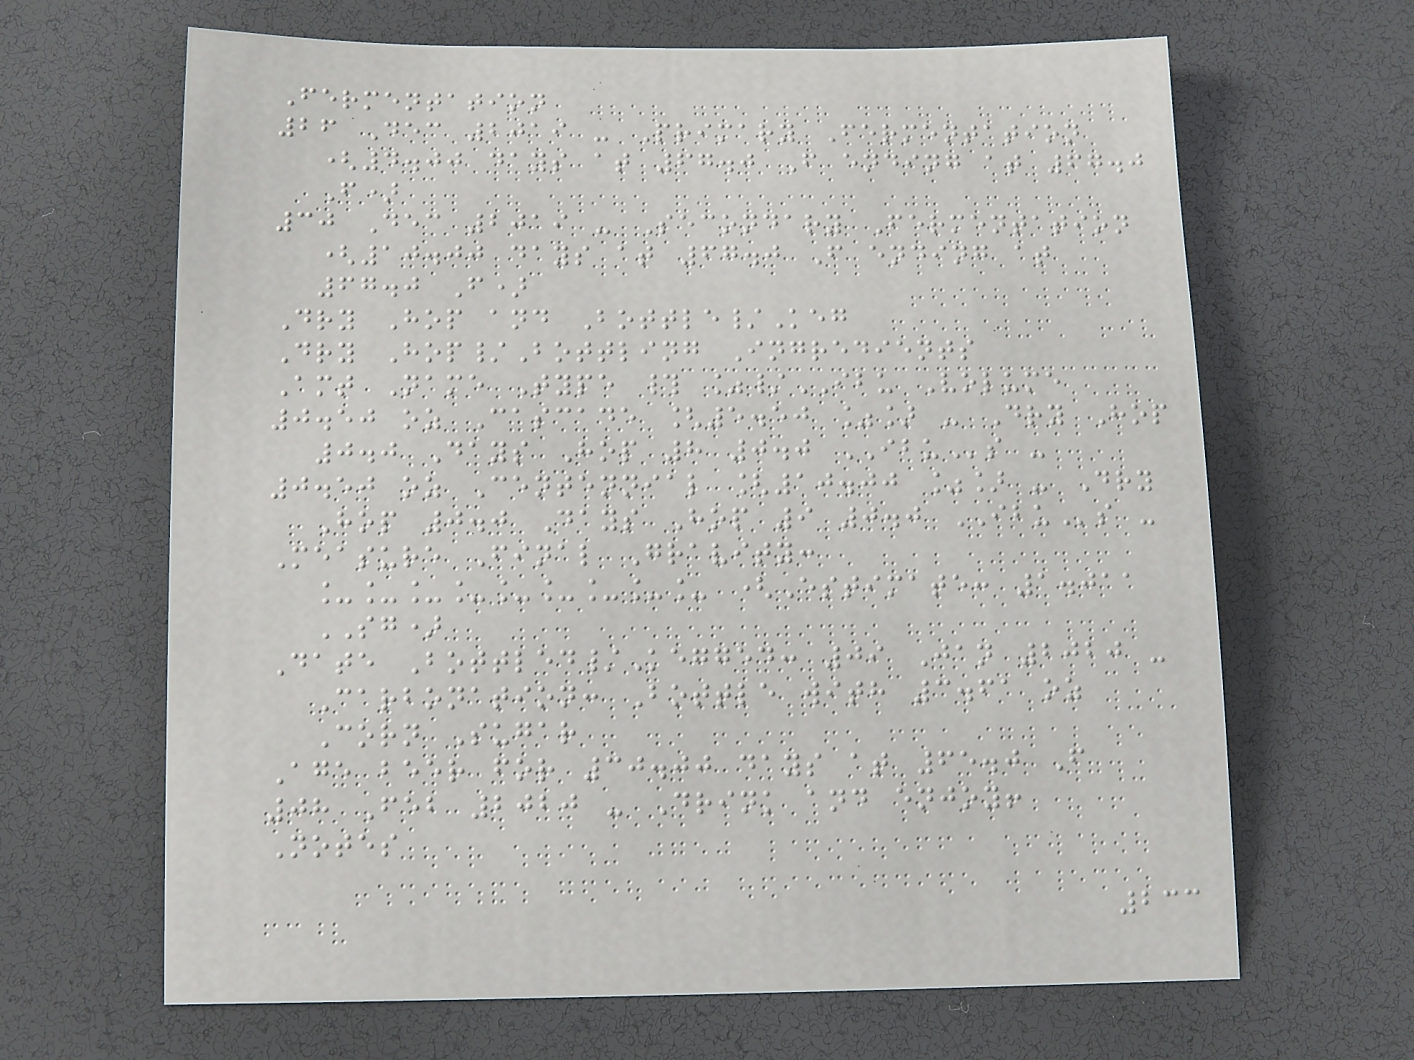Fermentation
26 Dec 2019 - Primary Fermentation
(4.00 days at 67.0 F ending at 67.0
F)
30 Dec 2019 - Secondary Fermentation
(10.00 days at 67.0 F ending at
67.0 F)
Dry Hop and Bottle/Keg
Dry Hop/Bottling Ingredients
Amt Name Type # %/IBU Volume
0.50 oz Cascade [5.50 %] - Dry Hop
0.0 Days Hop 8 0.0 IBUs -
0.50 oz Centennial [10.00 %] - Dry
Hop 0.0 Days Hop 9 0.0 IBUs -
Measure Final Gravity:
_________ (Estimate: 1.011
SG)
Date Bottled/Kegged: 09 Jan 2020 -
Carbonation: Bottle with 3.61 oz
Corn Sugar
Age beer for 30.00 days at 65.0 F
08 Feb 2020 - Drink and enjoy!
Notes
233
